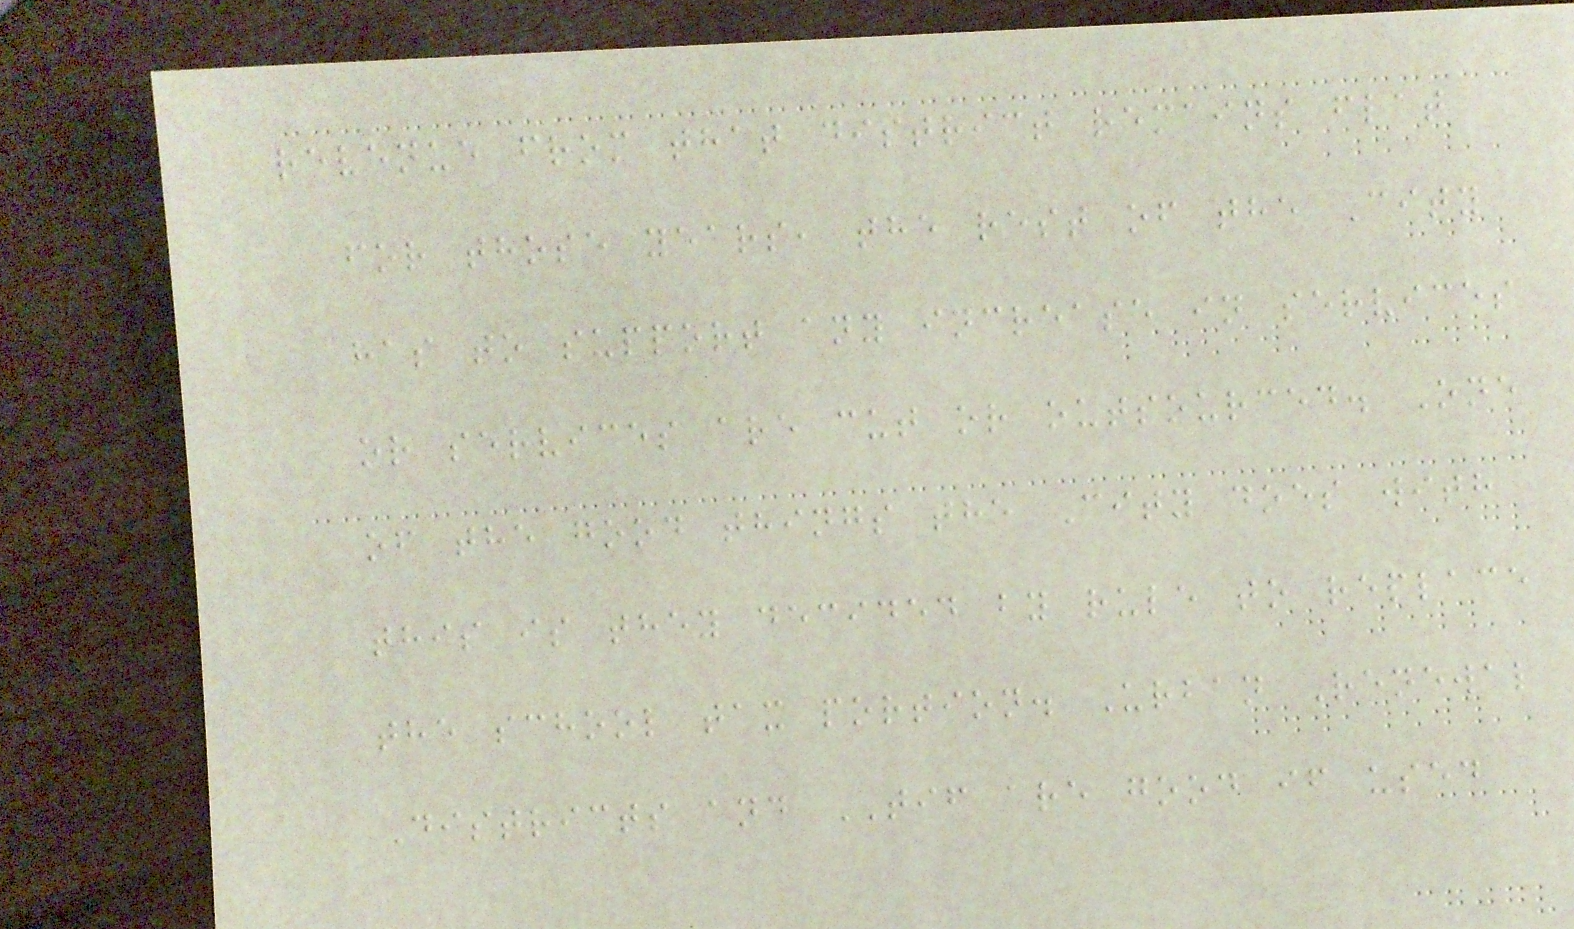revenue from that district remains flat
for those years, the rest of the City
has to support any increase in services
or services are cut or outsourced. One
of the good things the City does with
this is they decided by rule to replace
the school tax portion. Urban Renewal
Districts and TIF are good if used
